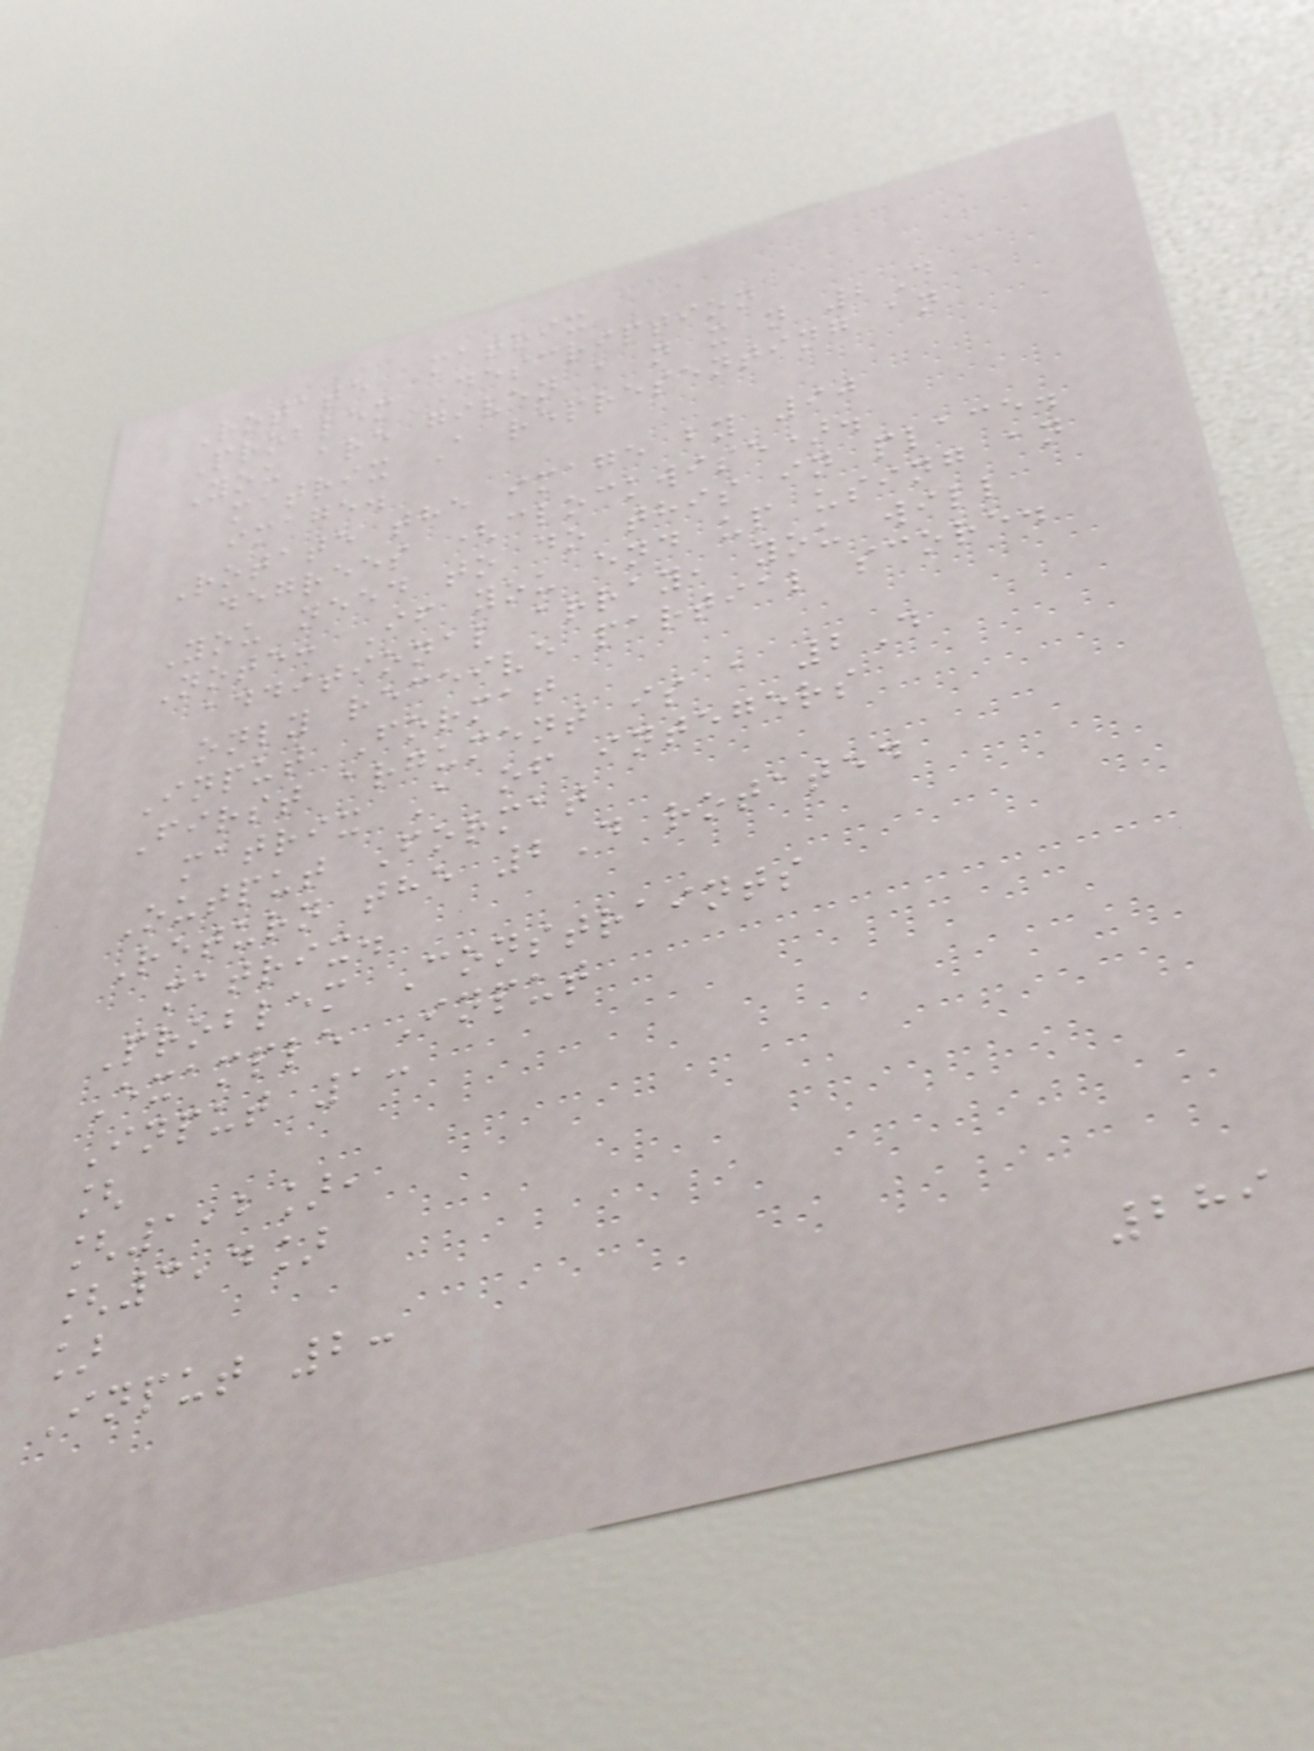Rotate Matrix
Problem Description
You are given a n x n 2D
matrix A representing an
image.
Rotate the image by 90
degrees (clockwise).
You need to do this in place.
Note: If you end up using an
additional array, you will
only receive partial score.
Input Format
First argument is a 2D
matrix A of integers
Output Format
Return the 2D rotated
matrix.
Problem Constraints
Example Input
Input 1:
[
[1,2],
[3,4]
]
Input 2:
289
